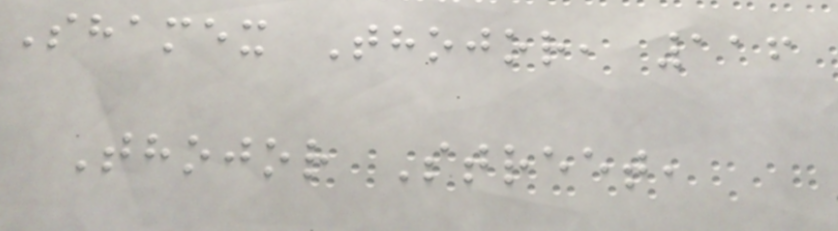Shamex Thojor, 116
Thojor Street,
